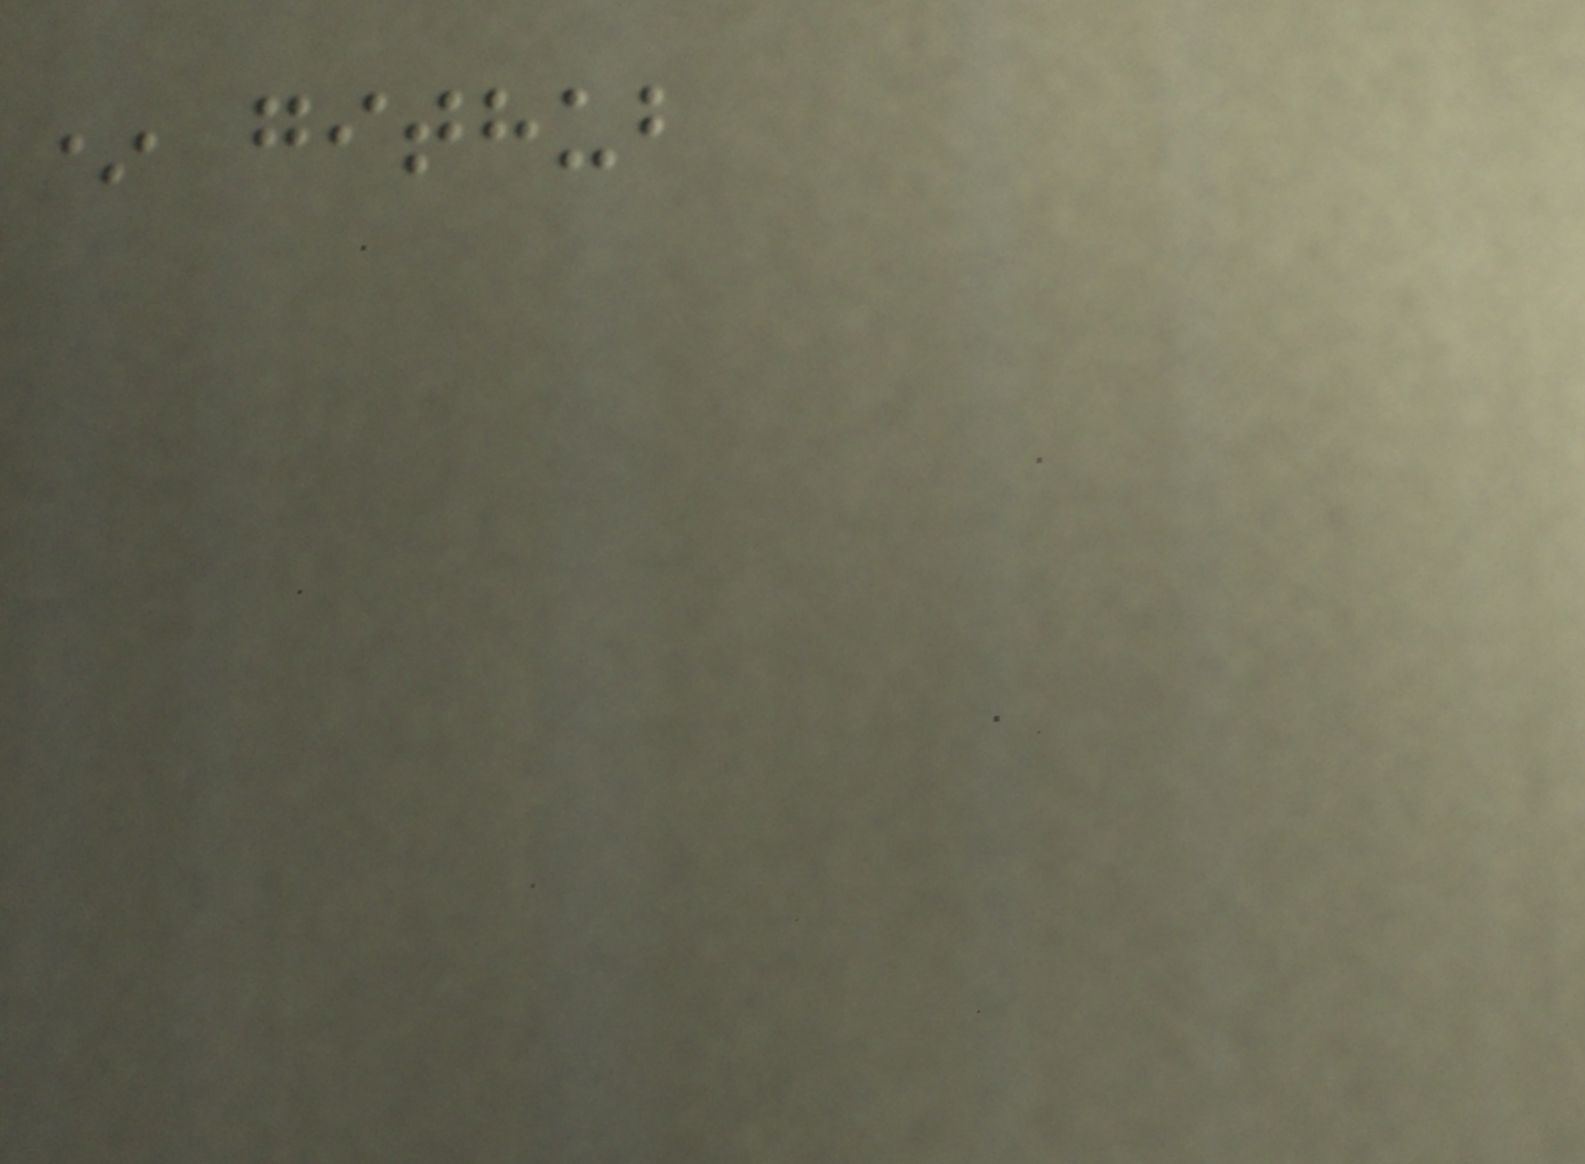* github
